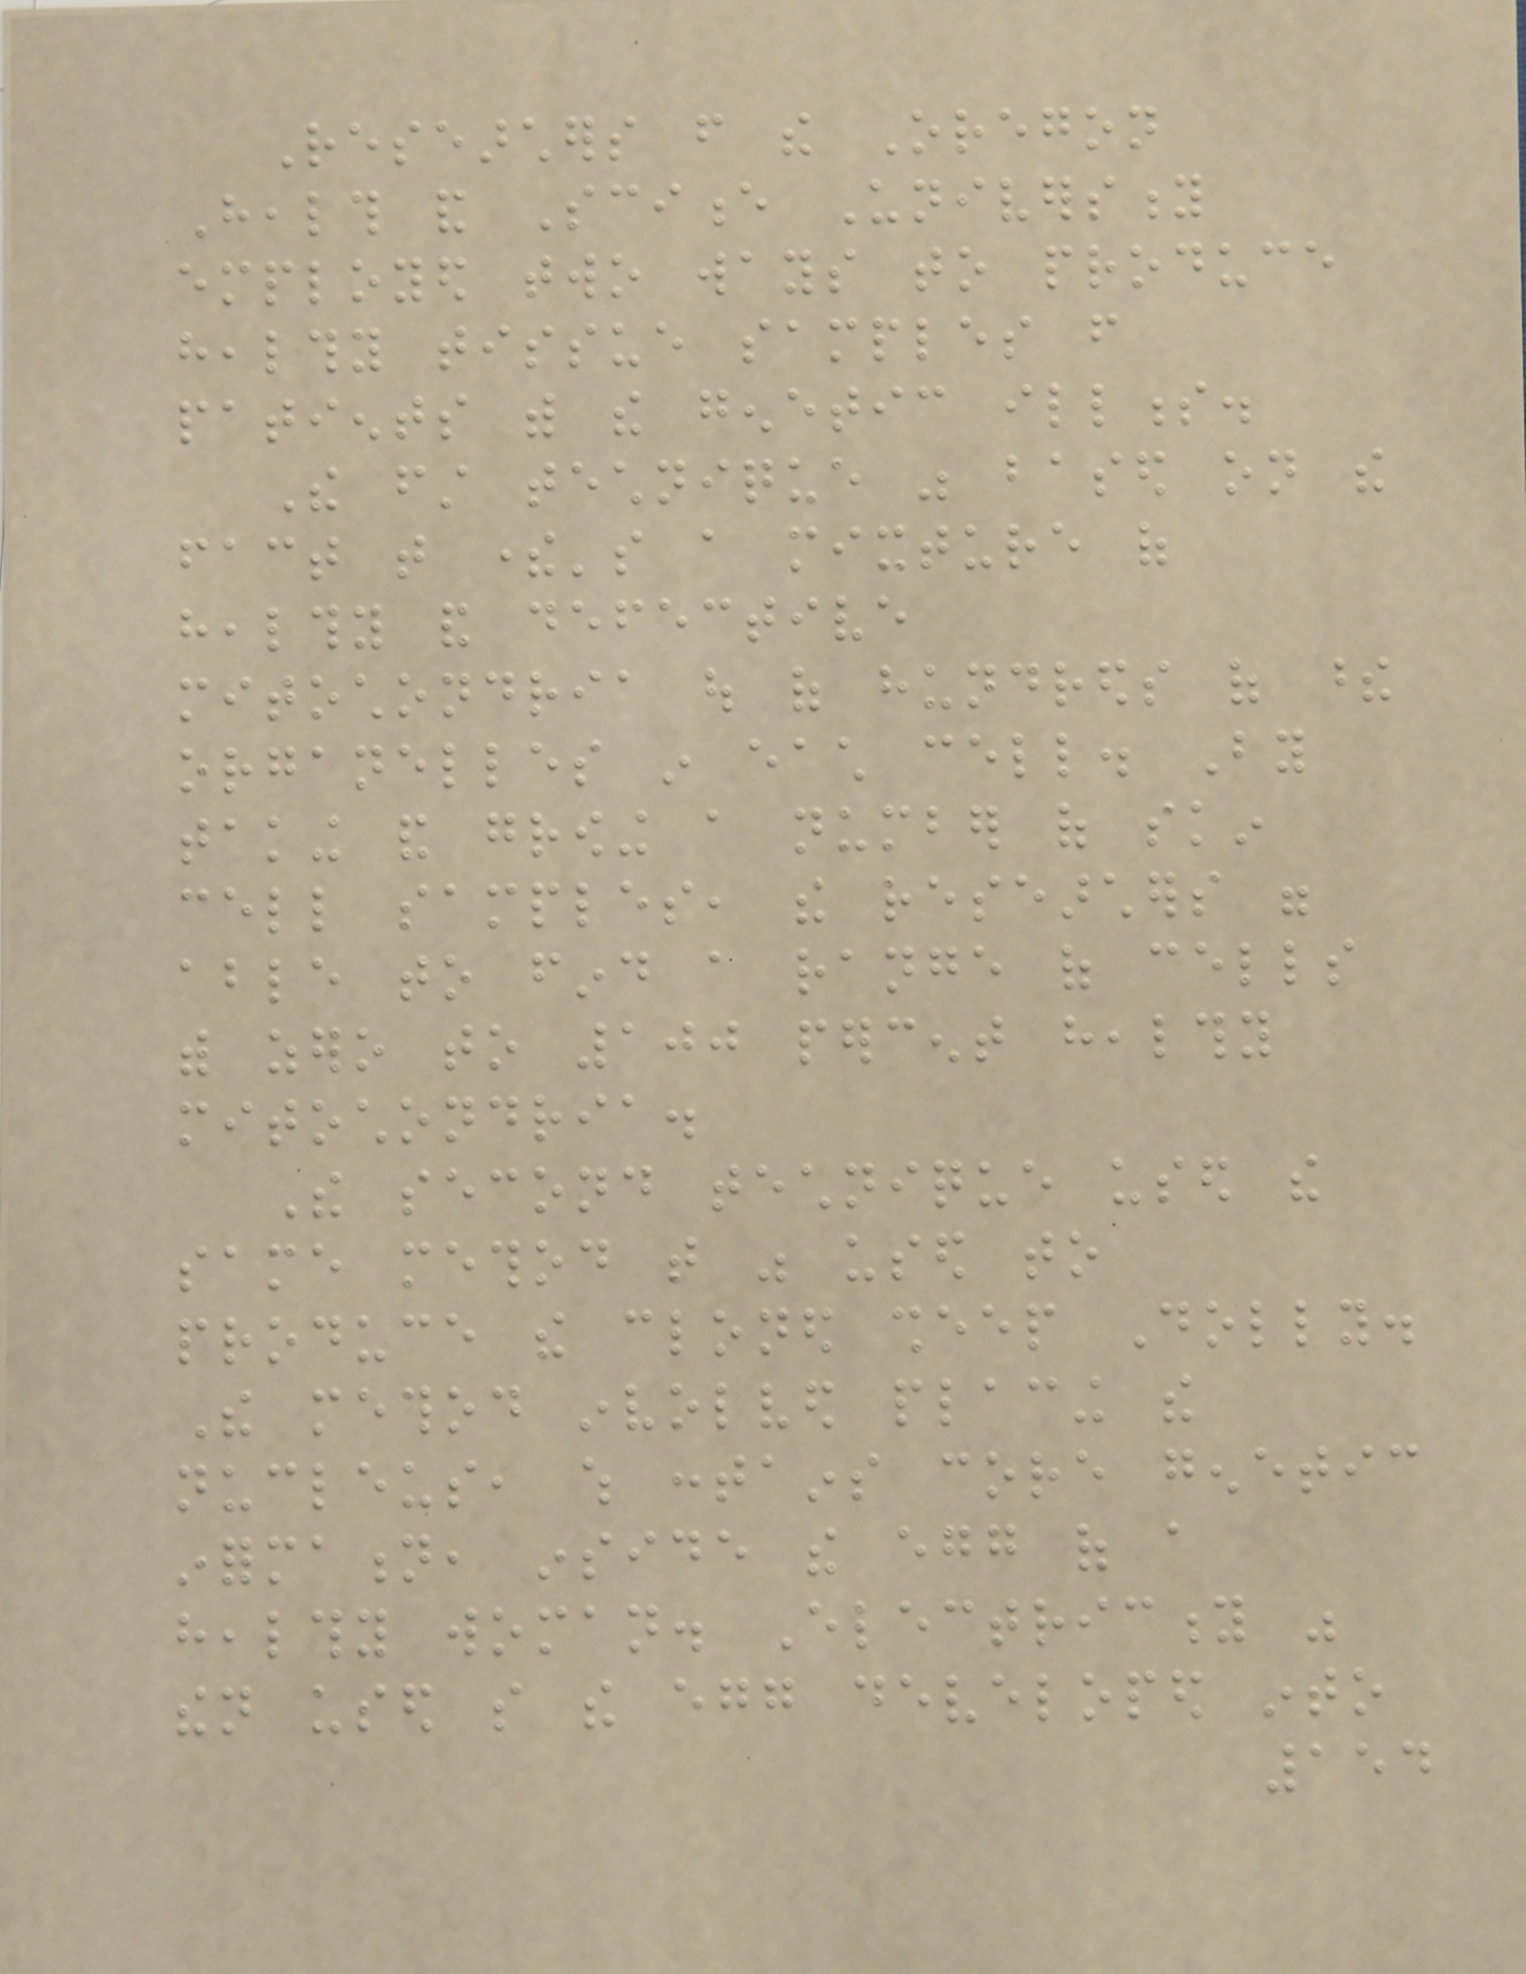Researchers from the Oregon
Health and Science University
employed two ways to produce
healthy tissue samples from
patients with the genetic illness.
The first technique was based on the
fact that there's a mixture of
healthy and defective
mitochondria out of hundreds of these
organelles in each cell. By
taking and growing a number of skin
cell samples, the researchers were
able to find a range of cells
with zero to 100 percent healthy
mitochondria.
The second technique used the
same method that was used to
produce the cloned sheep Dolly.
The method involved placing the
nucleus, which contains core genetic
information, inside the egg of a
healthy woman. Electricity was
then used so the egg developed into
154
